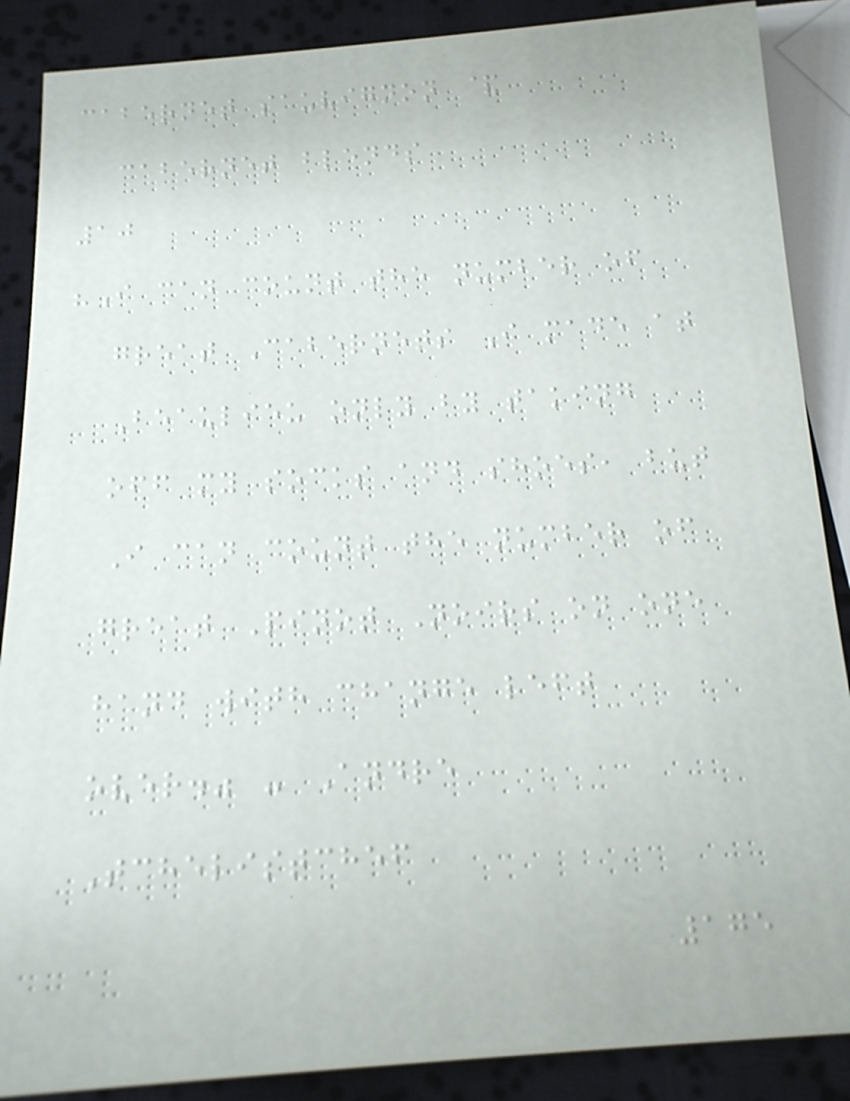cabernet sauvignon &
cabernet blends
10
"I can count the number of
great Cabernets I made at
Beaulieu only by taking
off my socks and shoes, but
I can count the number of
great Pinot Noirs on one
hand with change left
over." - Andre
Tchelistchef
175
